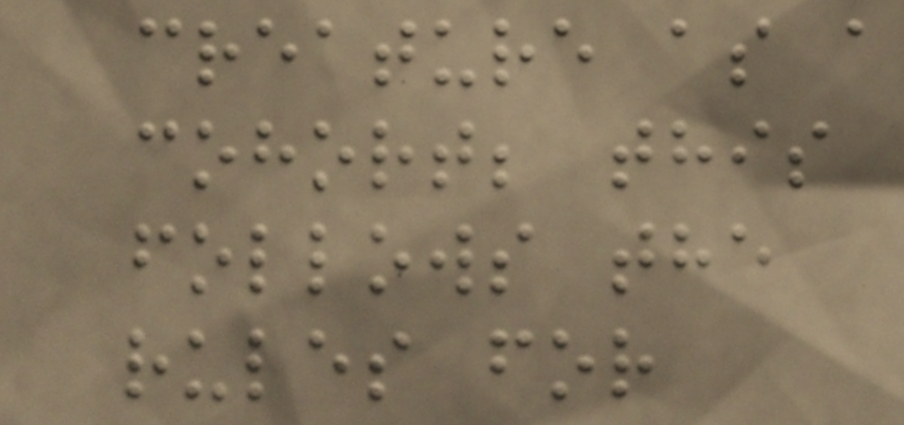creature as a
cohort; this
follows the
rules for
